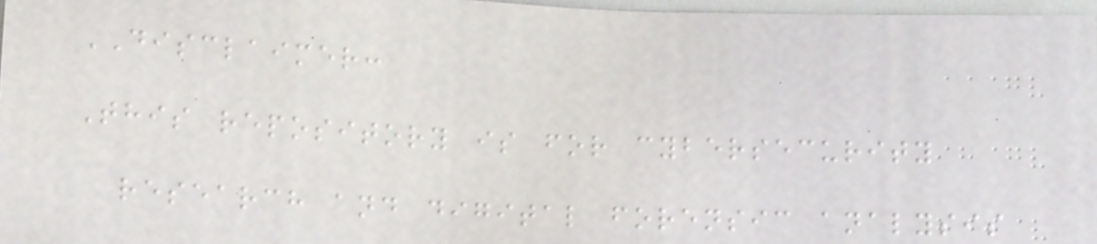DISCLAIMER:
This repository is for cybersecurity
research and digital forensic analysis
